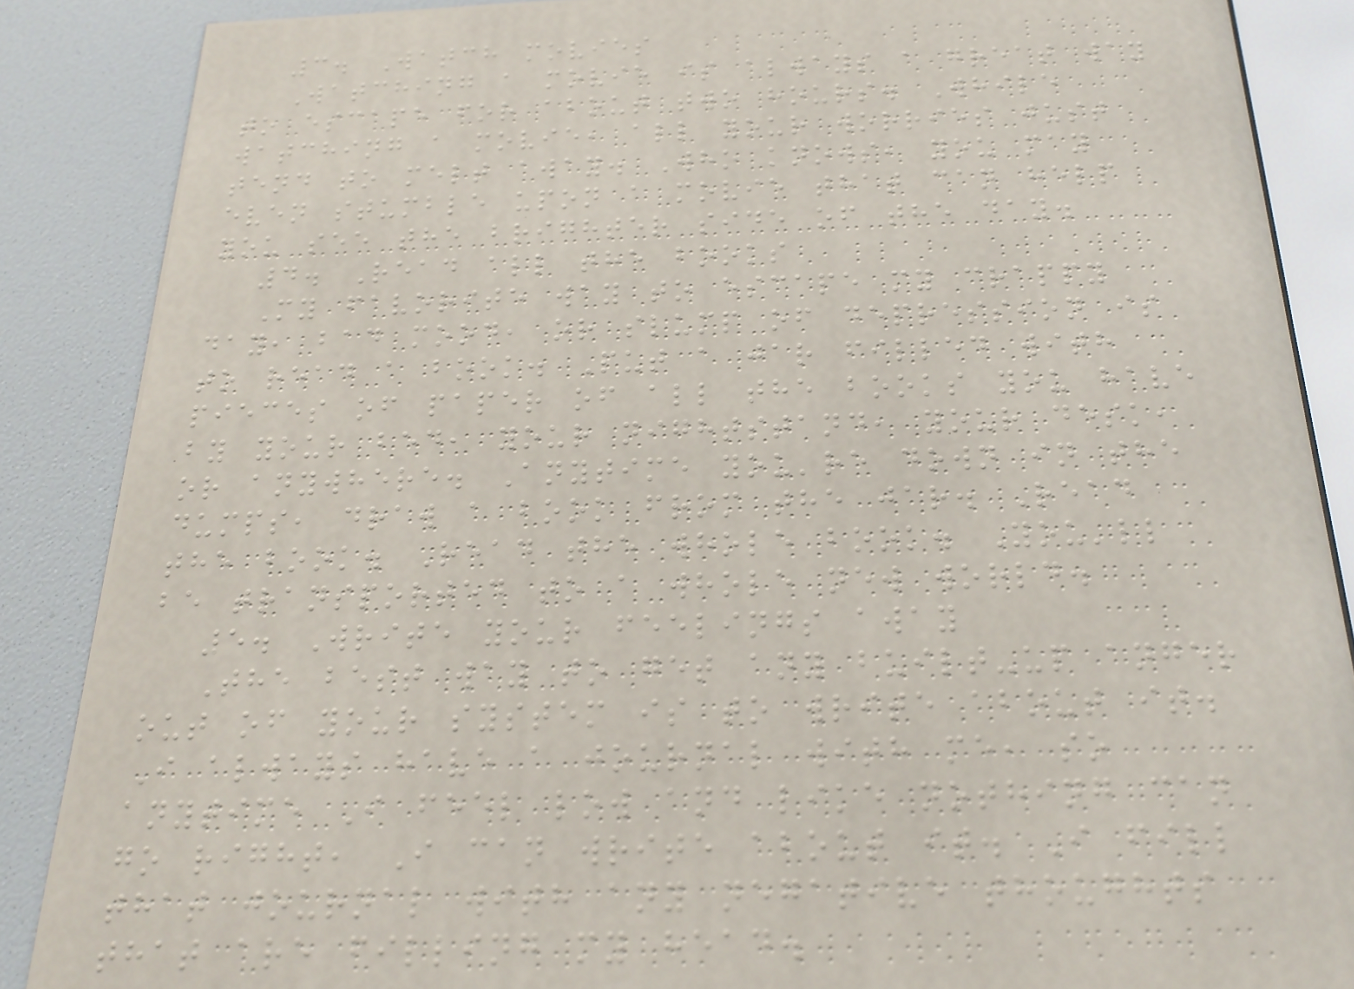3. Watch movies
Watching a movie is always a great way
to escape for about two hours. While
watching a movie, all your worries just
tend to melt away. Who knows, you may
even stumble upon a movie that can help
you see the brighter side of the day.
4. Read all the books
My favorite way to escape my crappy
day, bad mood, or slump of depression is
to read a book. Put a jar filled with
pieces of paper of all the books you have
by your bed, your nightstand, your desk,
or anywhere. Anytime you're down in the
dumps, draw a book from the jar. Read
the book. Read the whole book. You'll
be transported to a whole new world.
5. Write your feelings away
The best way to get any built-up anger
out of your system is to write about it.
I always have a journal with me, so
anytime I feel low and like nothing can
go right, I can write about it. I fill
that journal with any negative thoughts
that are filling my head.
